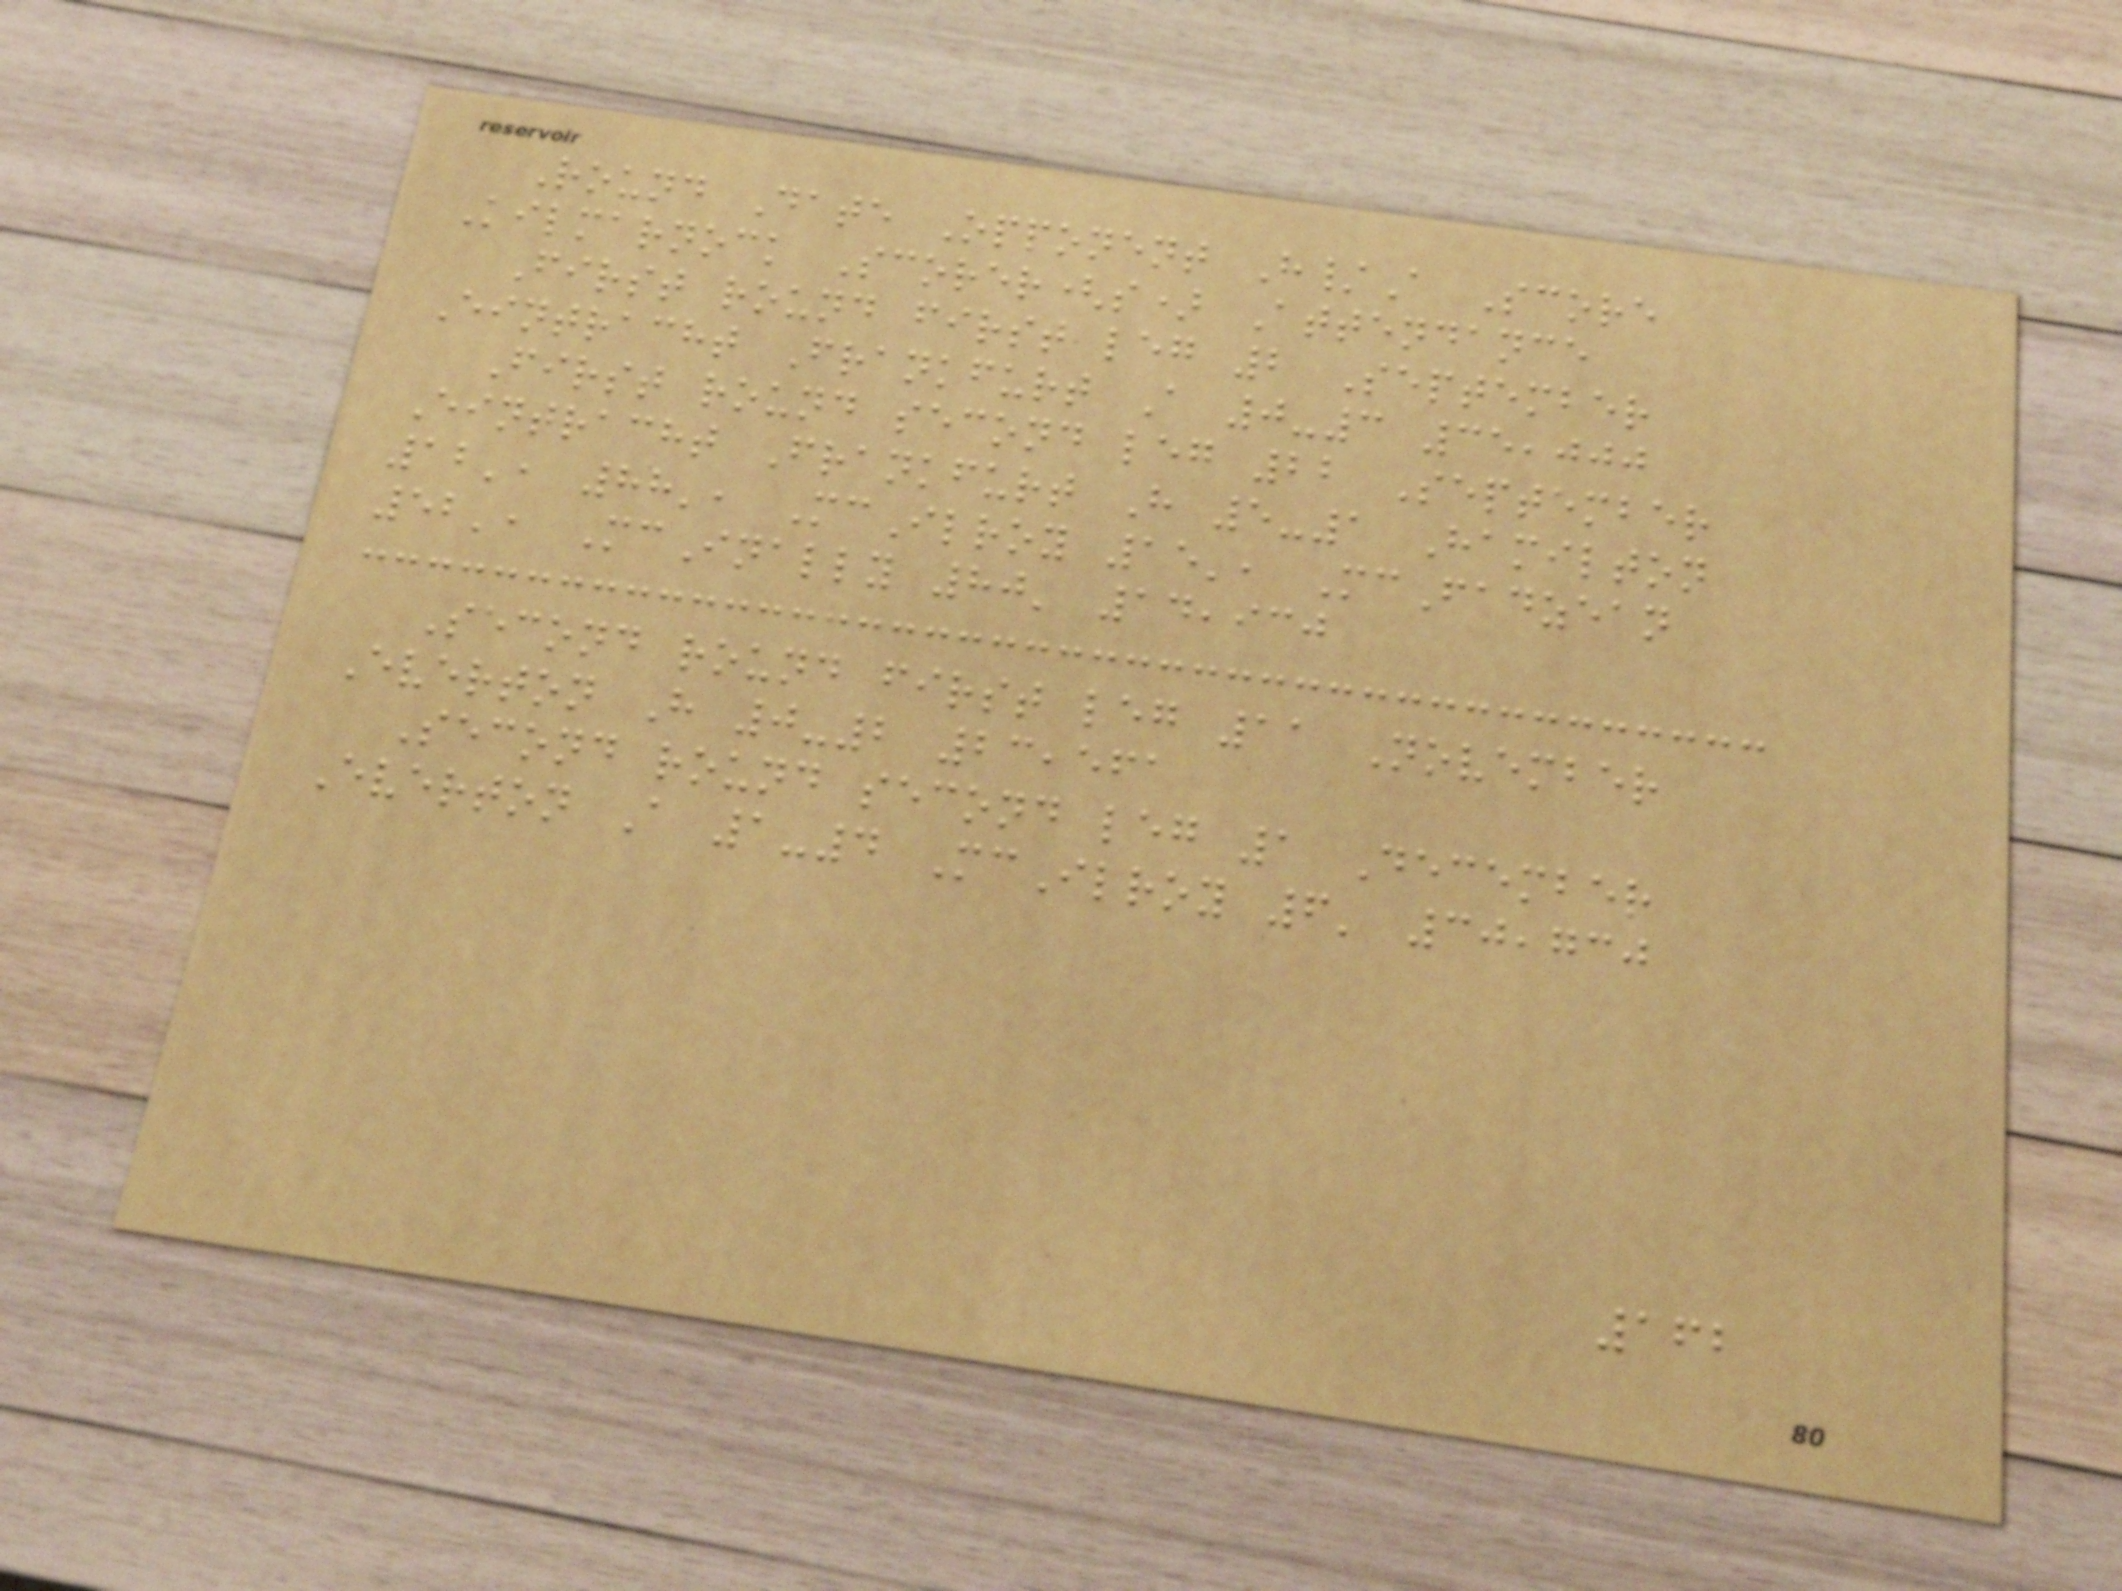Round Date Opponent H/A Score
Kilmarnock Scorer(s) Attendance
First round first leg 2 September
Eintracht Frankfurt A 0-3 35,000
First round second leg 22 September
Eintracht Frankfurt H 5-1 Hamilton
12', 88', McIlroy 15', McFadzean
52', McInally 80' 14,930
Second round first leg 11 November
Everton H 0-2 23,561
Second round second leg 1 December
Everton A 1-4 McIlroy 6' 30,730
162
